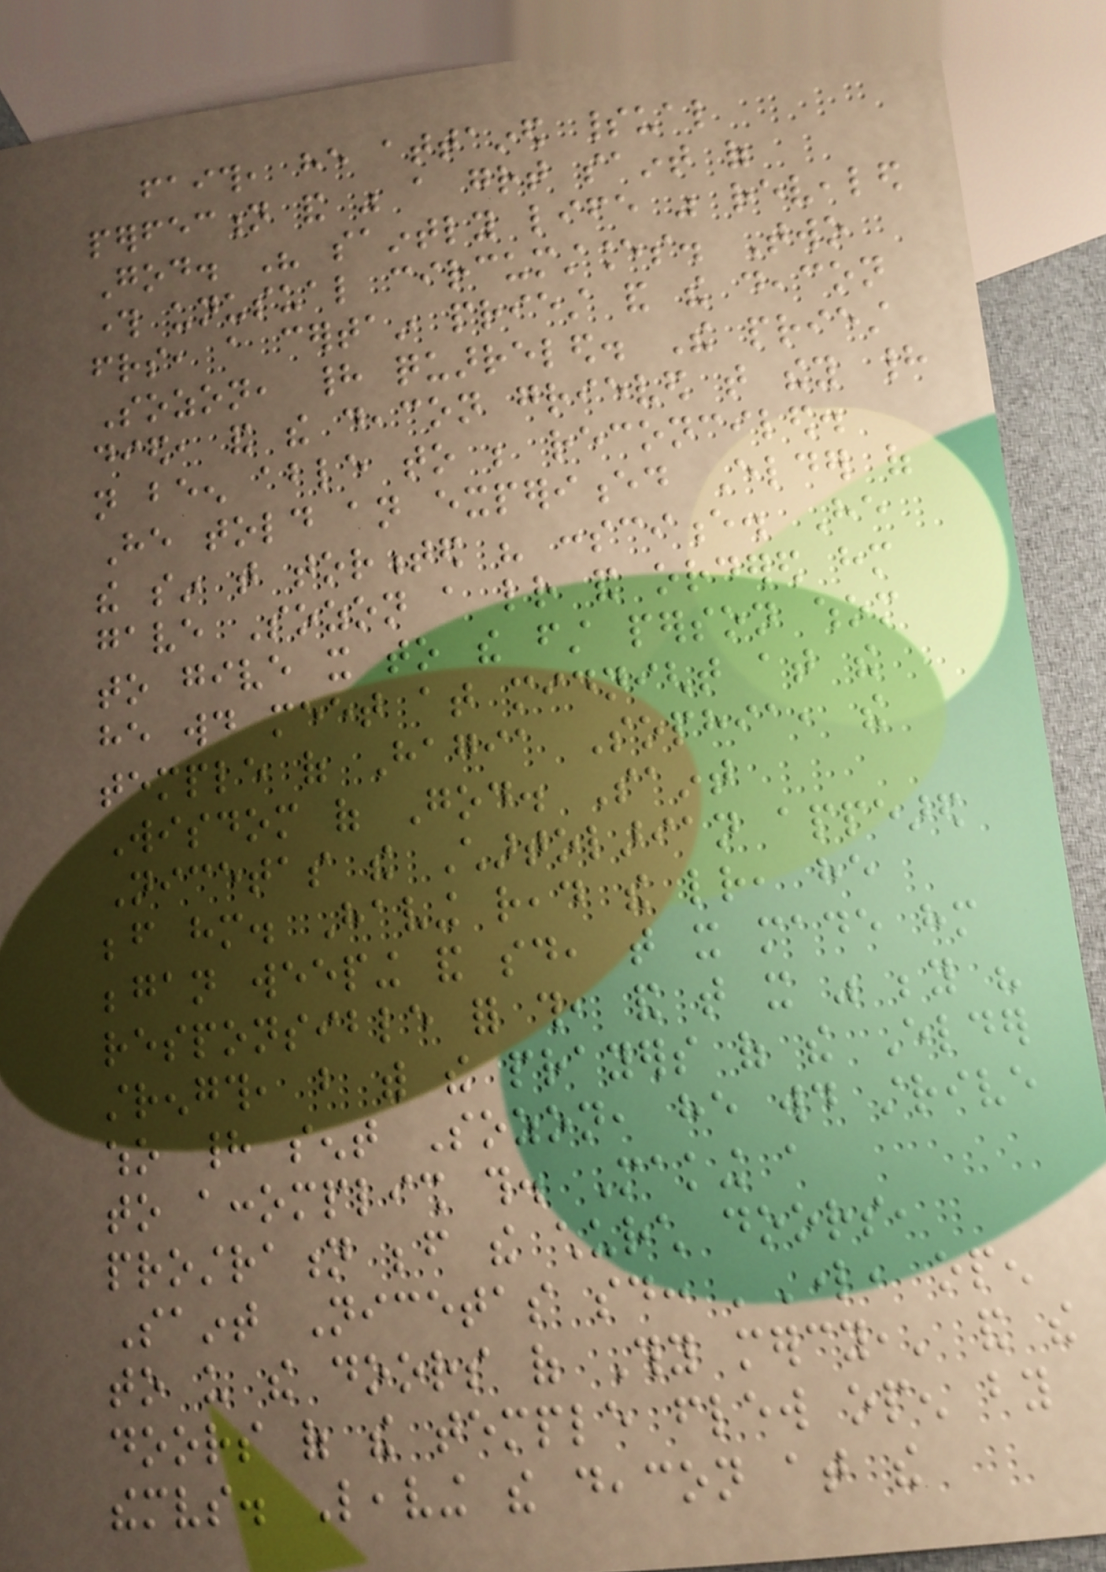faith, he attained spiritual
perfection and was a great saint of
God. His saintly life was revealed
through unusual circumstances. Two
friends, a certain priest and the deacon
Sozon, had quarreled. The priest
died, and the deacon grieved that they had
not been able to be reconciled.
He told an experienced Elder of
the sin that tormented his conscience. He
gave Sozon a letter and ordered him
to give it to the first person whom
he would meet at midnight at the
temple of Hagia Sophia, the
Wisdom of God. Saint
Nicetas the Chartolarian appeared
before him. Having read the letter, he
began weeping and said, that it made him
responsible for this, and that it was beyond his
strength, but with the prayers of the Elder
who had sent Sozon, he would strive
to accomplish this. Making a
prostration before the church doors,
Saint Nicetas said: 'Lord, open
to us the doors of Thy mercy,' and the
doors of the temple flew open by
themselves. Leaving the deacon at the
